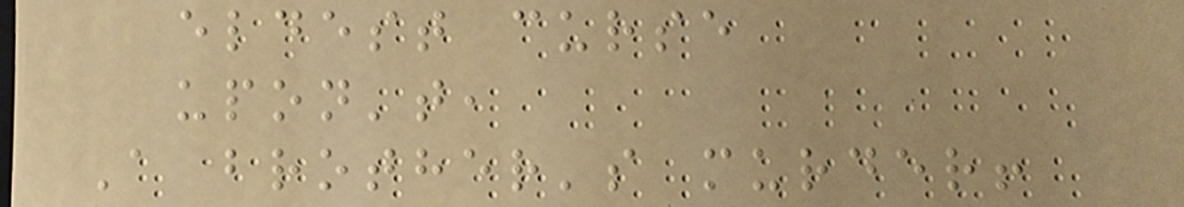eldest curse
upon't,
A brother's murder!
